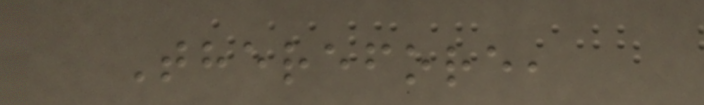Therefore,
